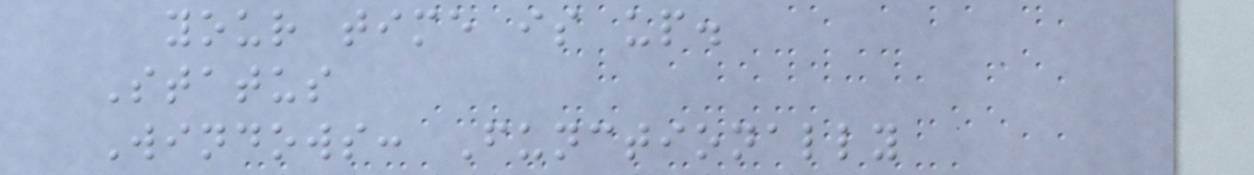your time is up.
Status
Windows: Functionally
